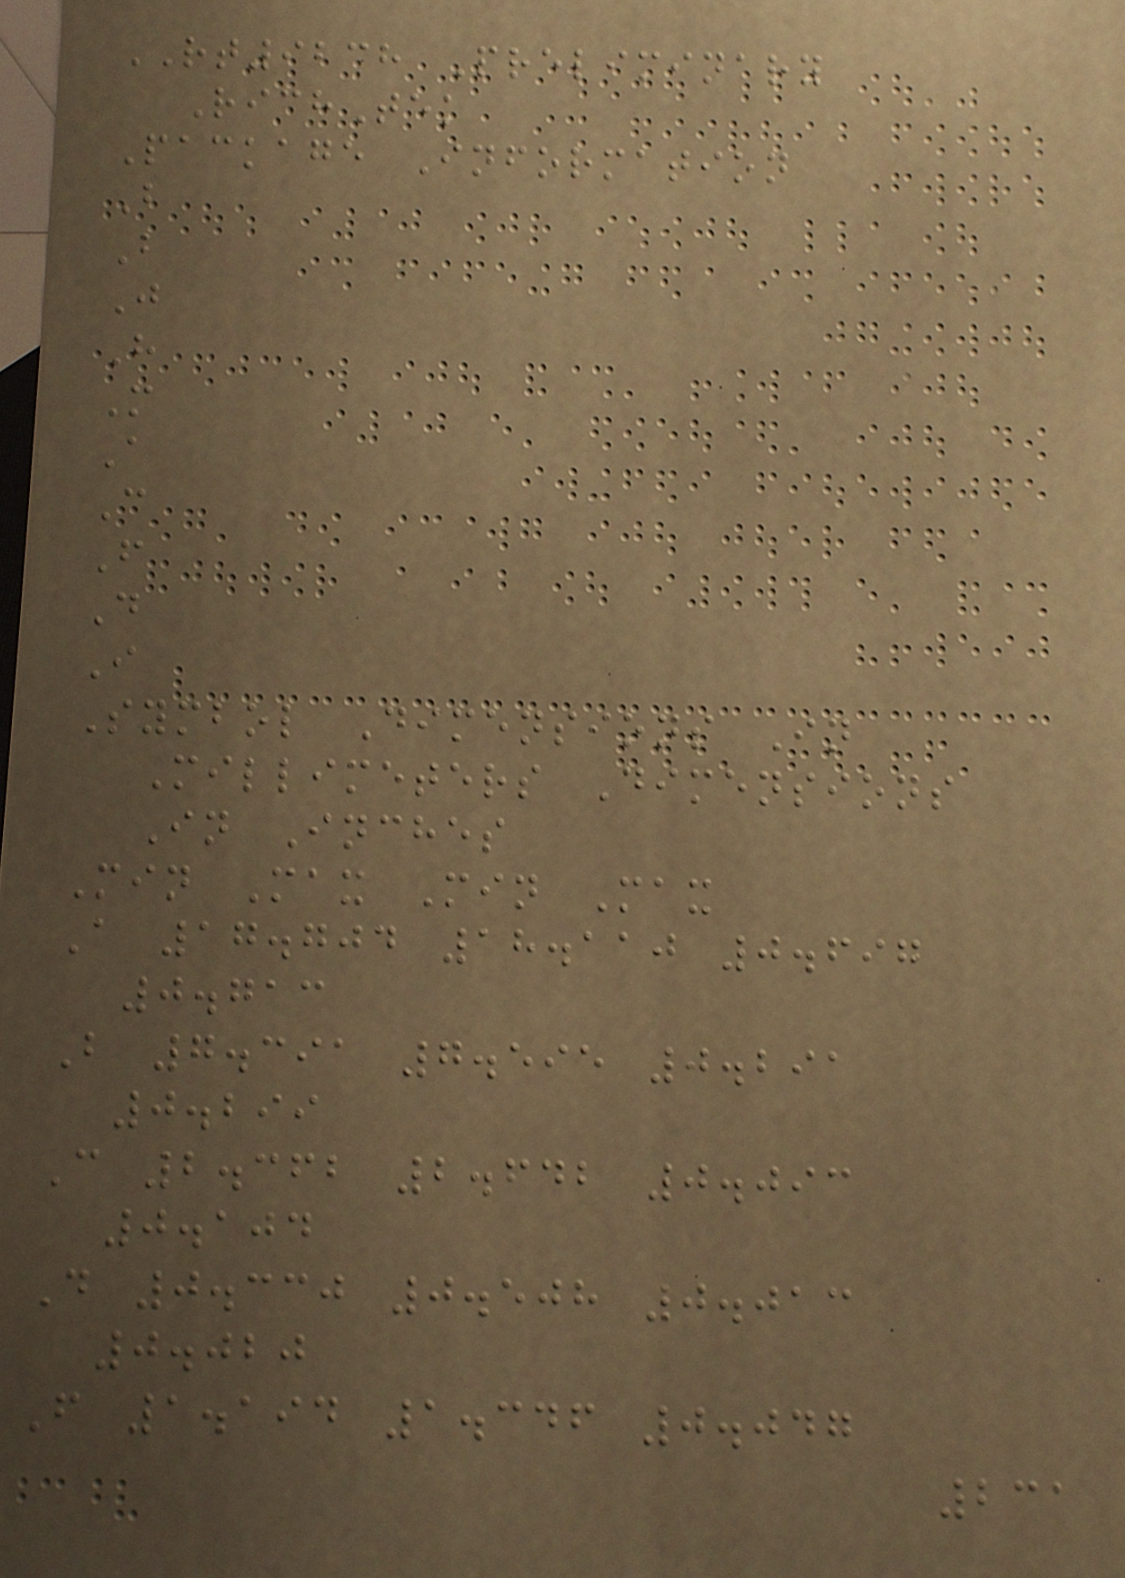RT9238 Preliminary
RichTek
Package Information
B
B
J
H
M
A
C
F
D
I
Symbol Dimensions In
Millimeters Dimensions
In Inches
Min Max Min Max
A 17.704 18.110 0.697
0.713
B 7.391 7.595 0.291
0.299
C 2.362 2.642 0.093
0.104
D 0.330 0.508 0.013
0.020
F 1.194 1.346 0.047
231
